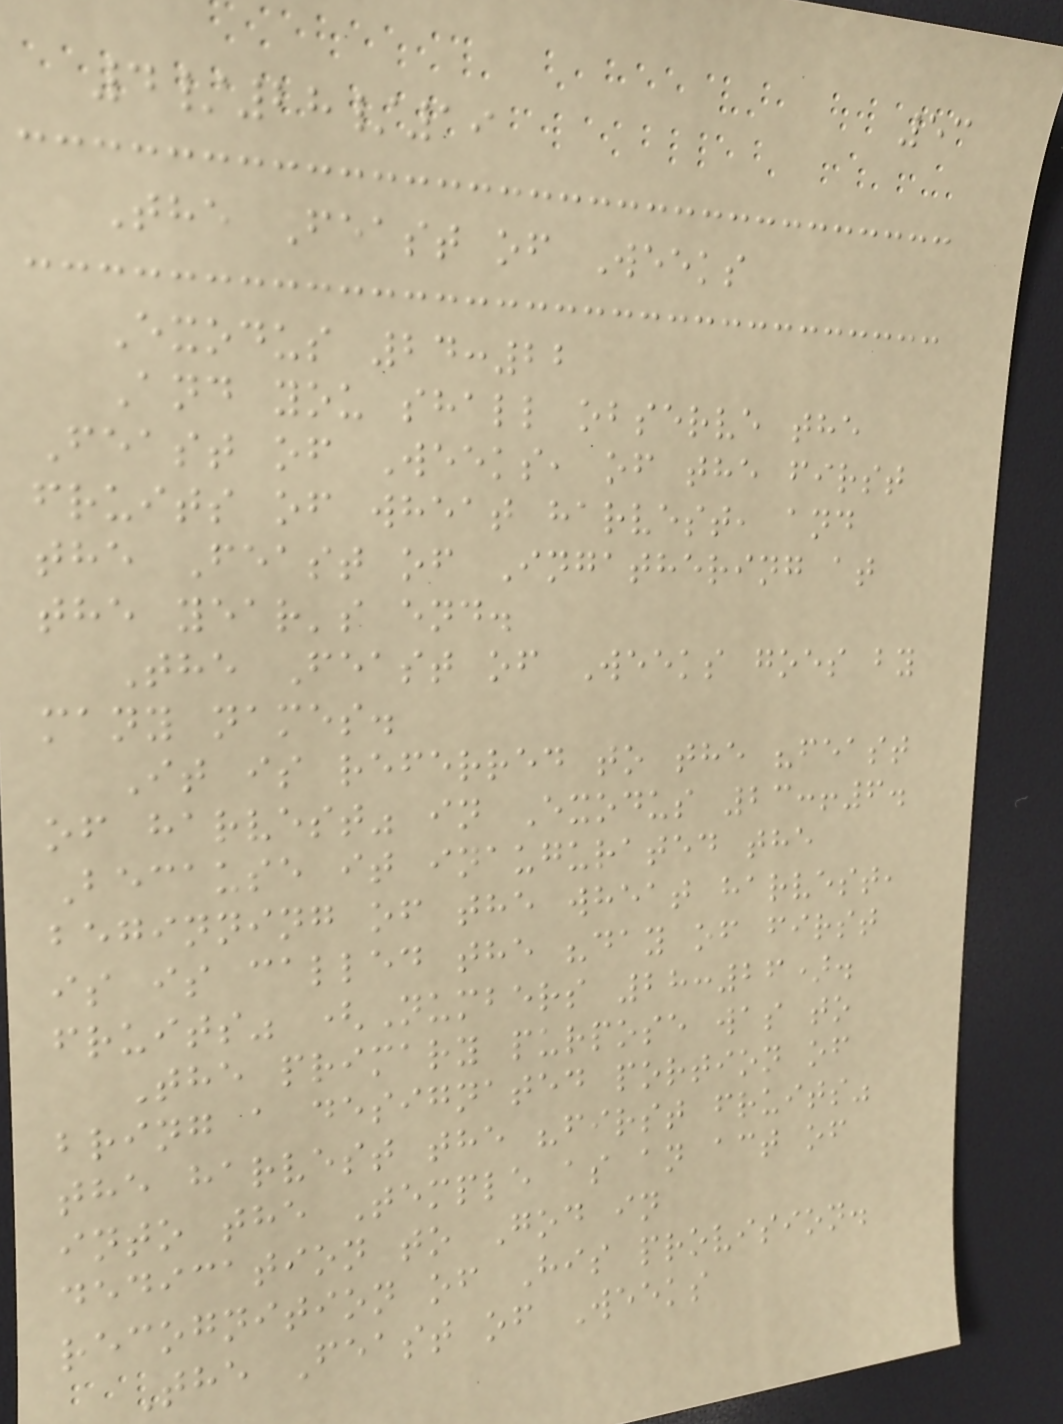53
4/28/19
The Feast of Weeks
Exodus 24:22
And you shall observe the
Feast of Weeks, of the first
fruits of wheat harvest, and
the Feast of Ingathering at
the year's end.
The Feast of Weeks goes by
many names.
It is referred to the "feast
of harvest" in Exodus 23:!6.
Because it inaugurated the
beginning of the wheat harvest,
is is called the "day of first
fruits" (Numbers 28:26).
The primary purpose was to
bring a designated portion of
the harvest the "first fruits"
into the Temple as an act of
dedication to God in
recognition of His provision.
The Feast of Weeks
